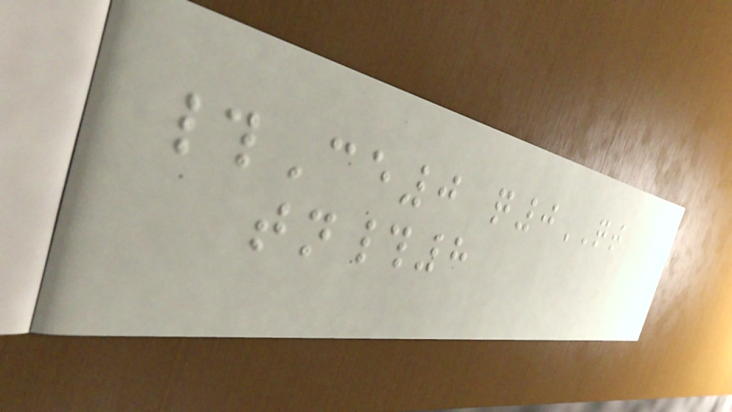#Ce0 q0QT
tn#8
